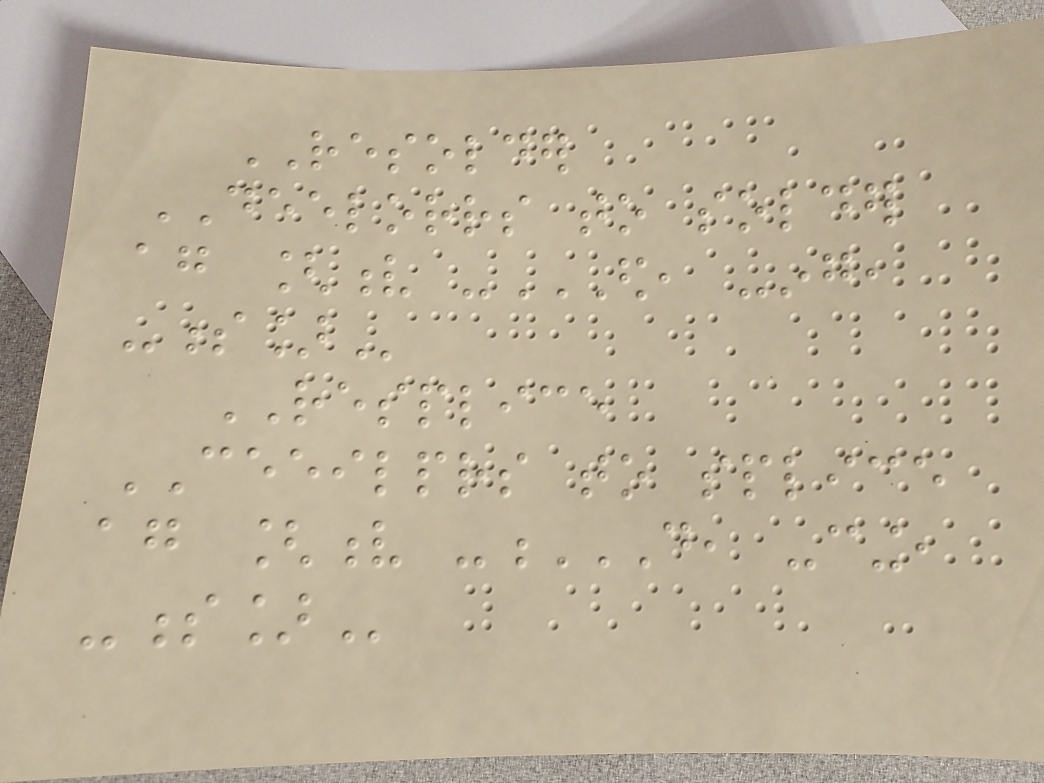RESOLDER
DEELORRS to solder
again [v -ED, -ING,
-S]
RESPLICE
CEEILPRS to splice
again [v -D, -CING,
-S]
